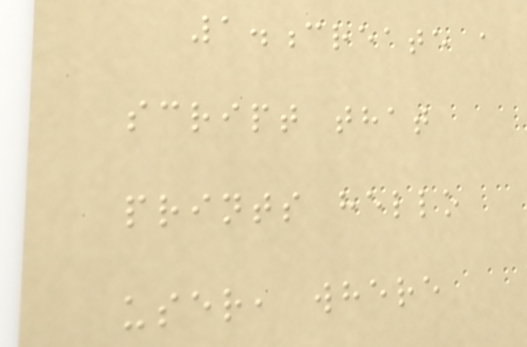1.create a
script that
prints hello
user, where
